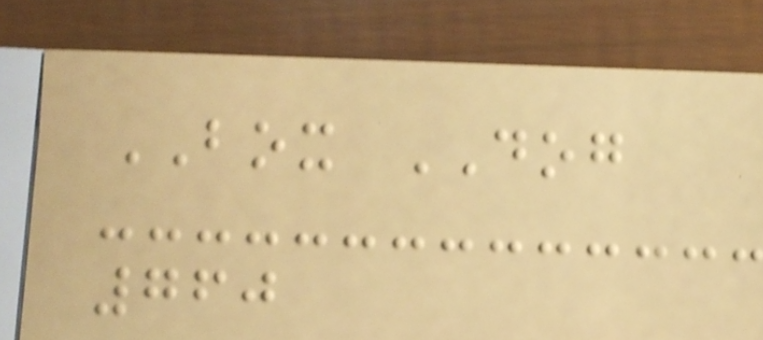BOX DOG
760
